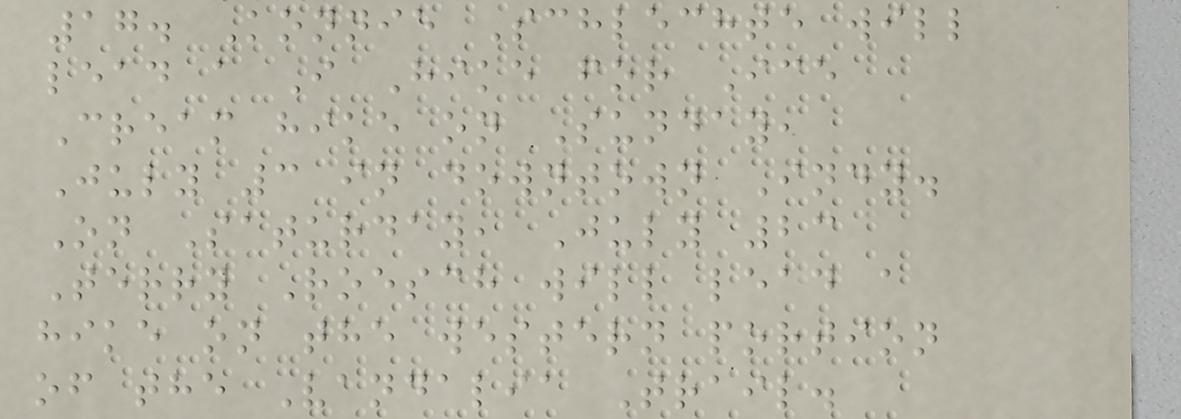17. Konnie Schlechte will
lead a I Hike for Ice
Cream hike on Sunday,
July 3 in downtown Indy.
On Saturday, July 23
Terry Roesch will lead a
hike on the western portion
of the Vandalia Trail.
